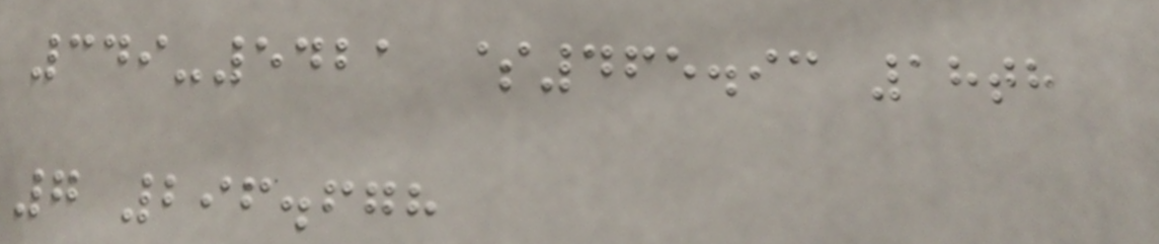349-5421 $465.93 18th
7 296.678
